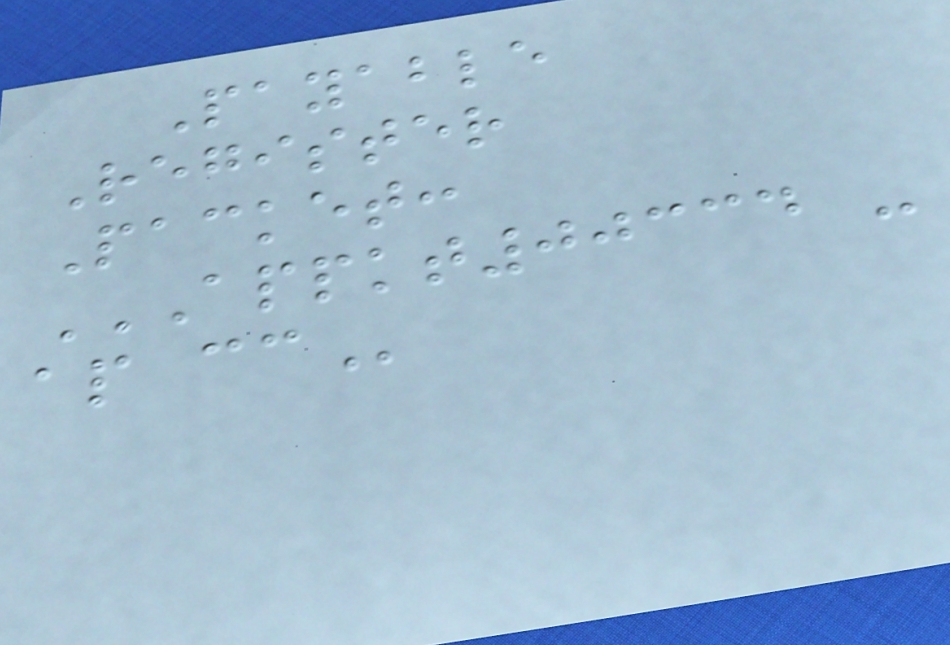Payable
Register
Packet:
APPKT00334 -
AP CC
